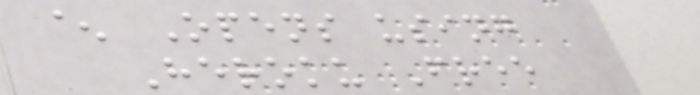^ Opens using
Heroku Free
